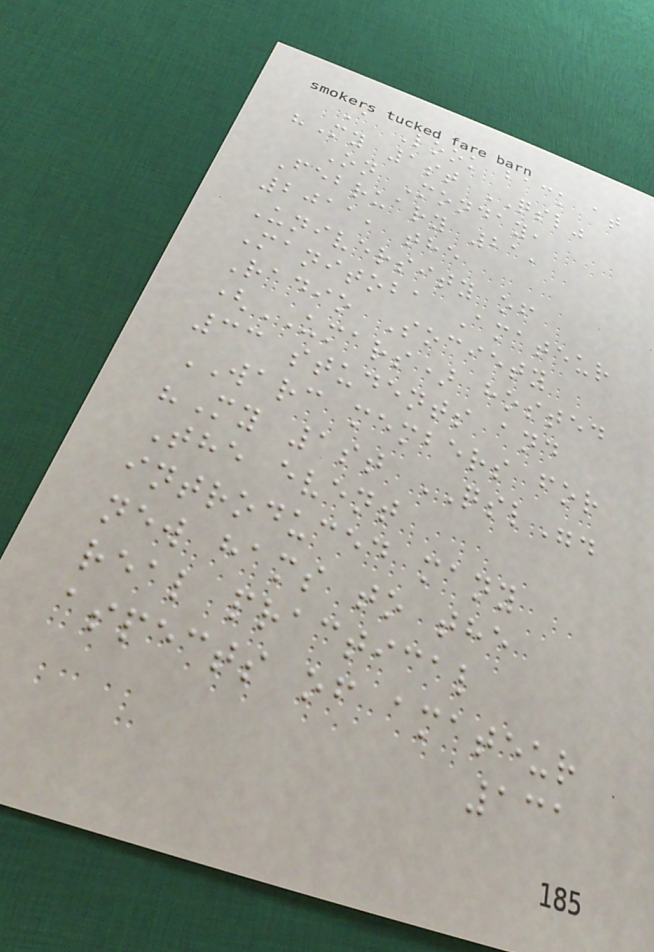A Look back at
"My 1st QSL"
On Monday,
February 21,
2011, the
University of
Manitoba Amateur
Radio Society
(UMARS) hosted
33 students and
WARC members for
"My 1st QSL".
The event
introduced many
new hams to the
real practical
aspects of amateur
131
